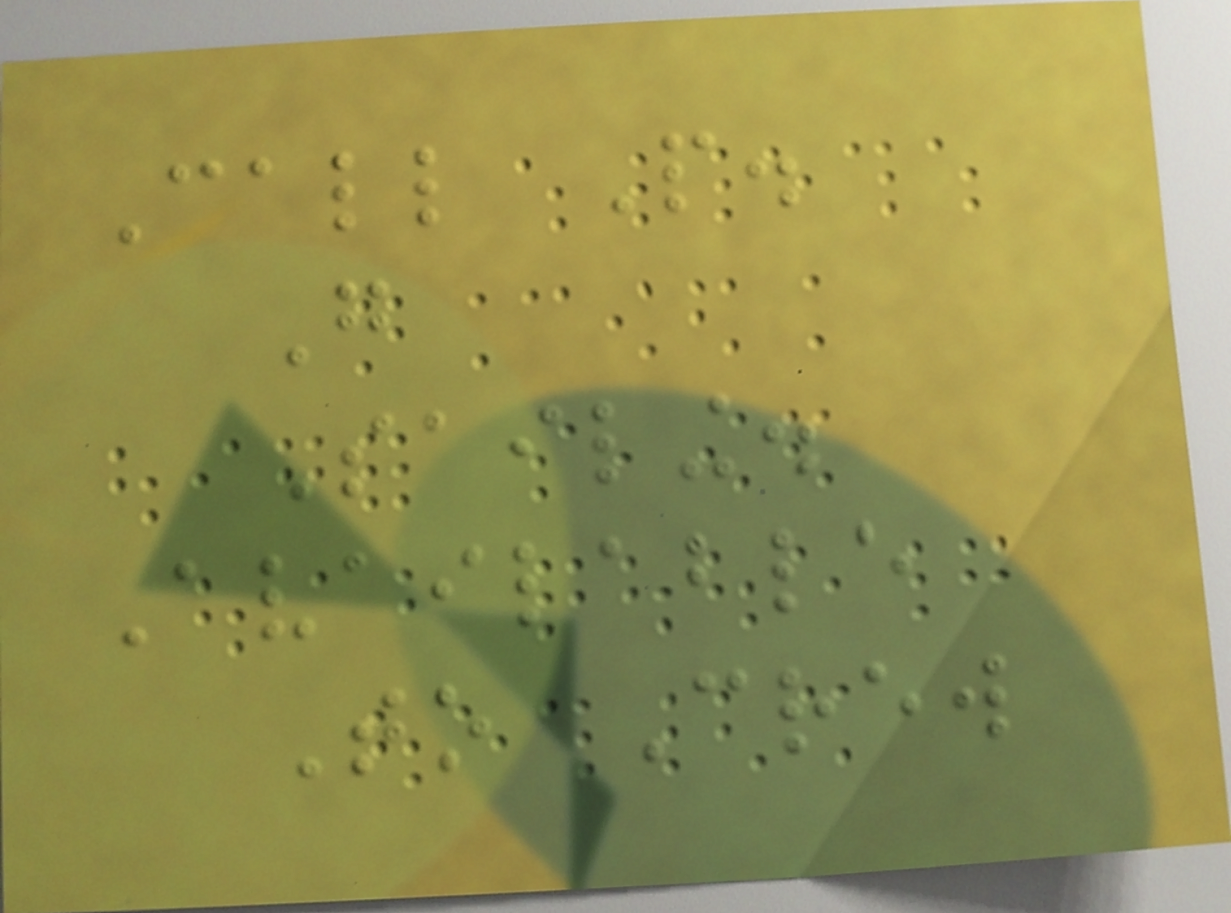Call People.
Go
Sailing.
Available
To Crew
